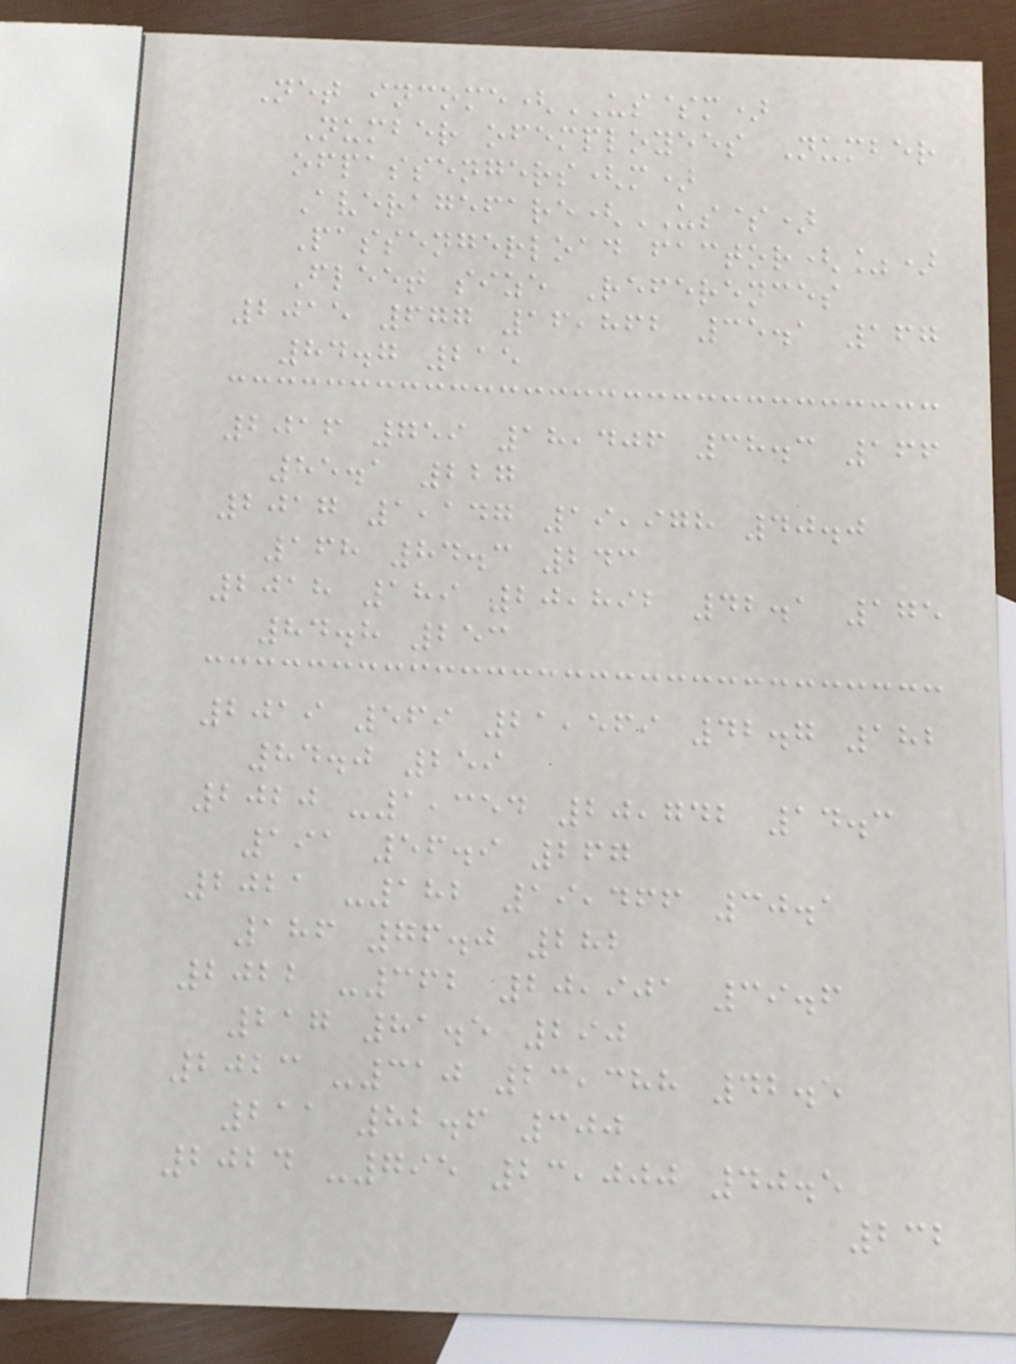Net income(US$m)
Number ofemployees Number
ofpassengers(m)
Averagefare(US$)
Passengerload factor(%)
Fleet size References
2015 677 16,862 35.1 167
84.7 215
2016 759 18,406 38.3 166
85.1 227
2017 1,147 19,978 40.0
168 84.3 243
2018 189 20,892 42.1 175
84.8 253
2019 569 21,569 42.7 182
84.0 259
2020 -1,354 20,742 14.3
191 56.9 267
2021 -182 19,466 30.1
186 76.0 282
2022 -362 20,901 39.6
217 81.5 290
2023 -310 23,388 42.5
211 82.6 300
2024 -795 23,000 40.5
232
